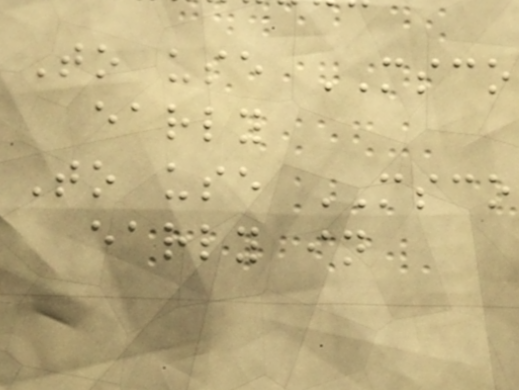To use MSCO
early
To use MSCO
early in
